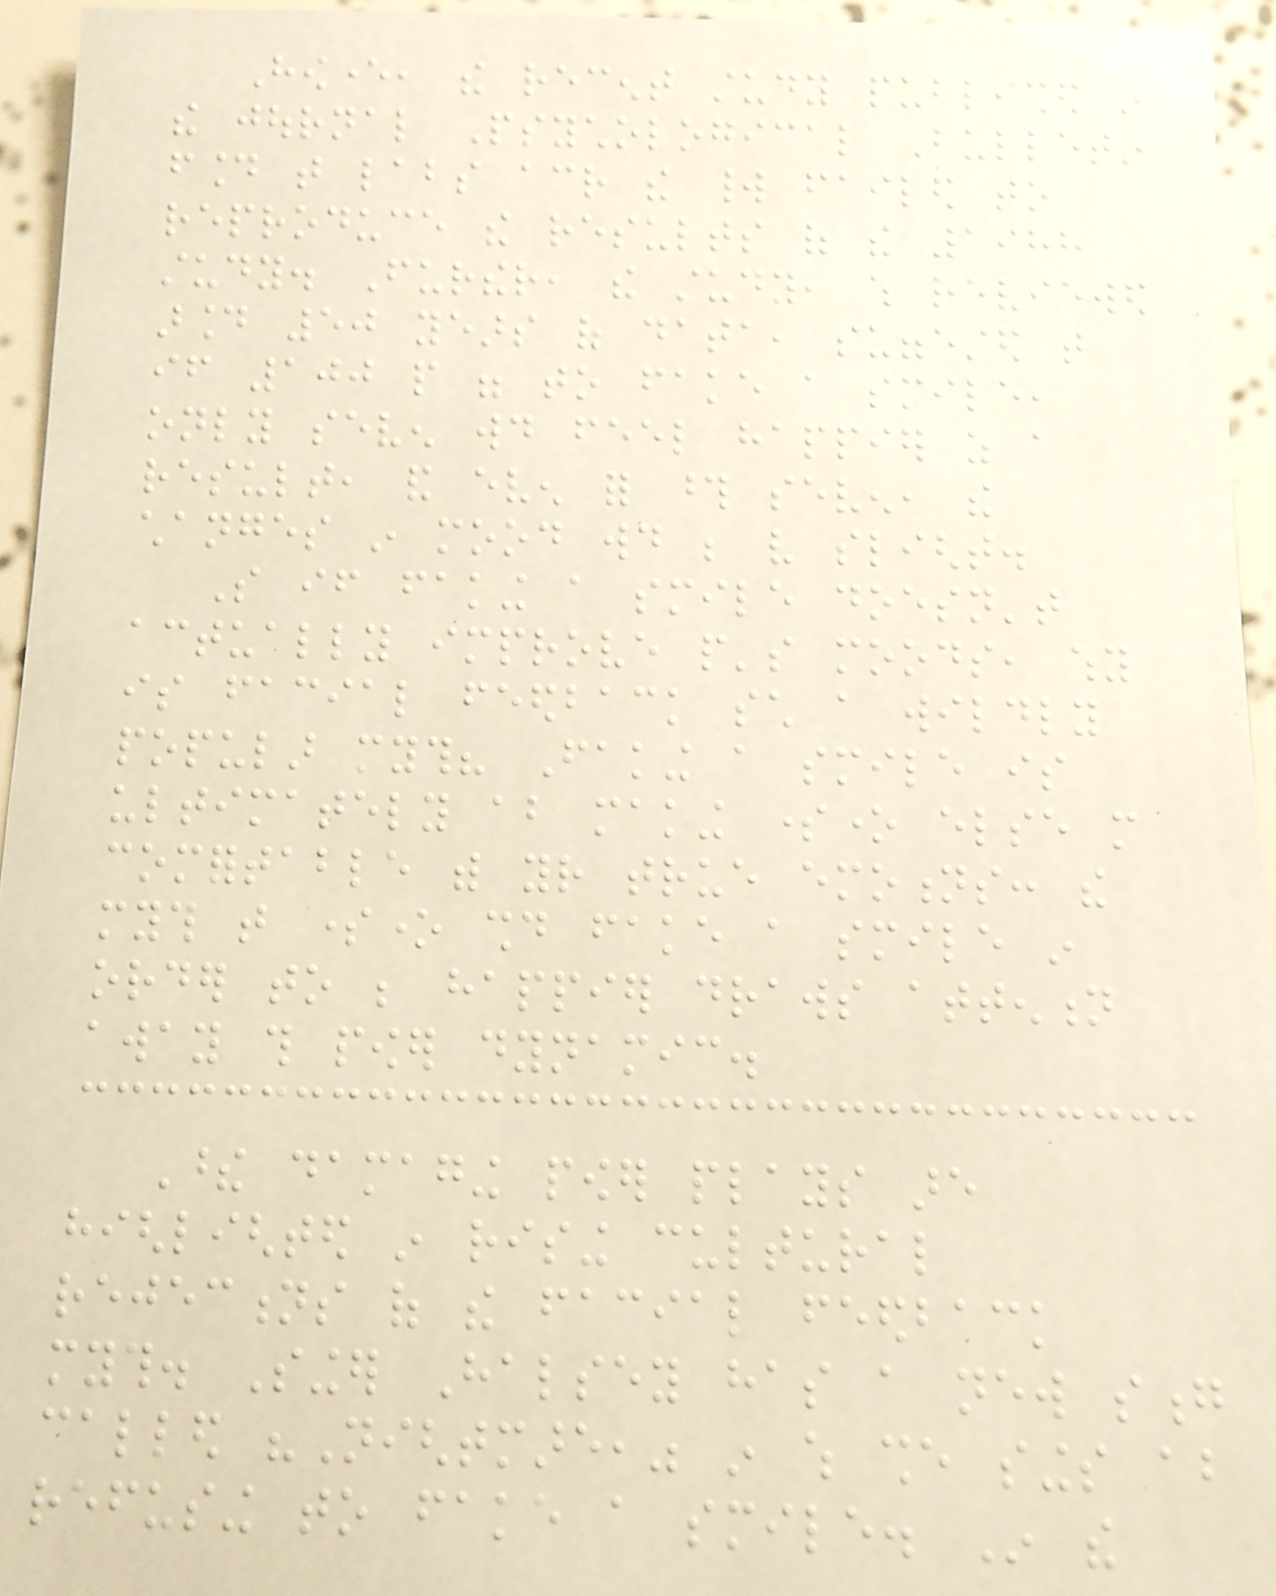However, the recent study published in
the journal Psychological Bulletin
found that labs across the world failed to
reproduce the results of the 1988
study. Further, the study, which reviewed
around 50 years of data, suggested that
if 100 people were to fake a smile,
only seven would feel happier as a
result, and even for those seven, the
changes in mood would be very slight.
So if faking a smile doesn't
actually improve people's moods, why
is facial feedback such a wildly
popular myth? Faking a smile is
ultimately about making someone else more
comfortable with your true emotions: the
myth that someone should fake a smile in
order to be happier draws attention
away this power dynamic.
These damaging power plays are
highlighted in rising cultural
rejections of the facial feedback
myth. Singer Halsey has a new song
called "Nightmare," in which she sings about
refusing to fake a smile. In the
